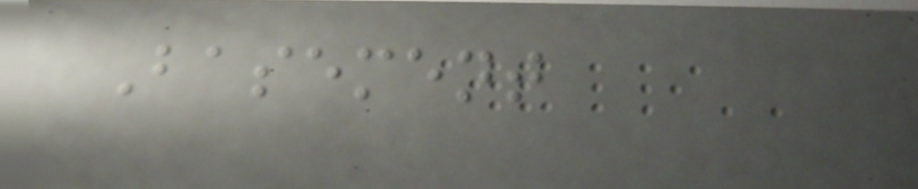Basement
